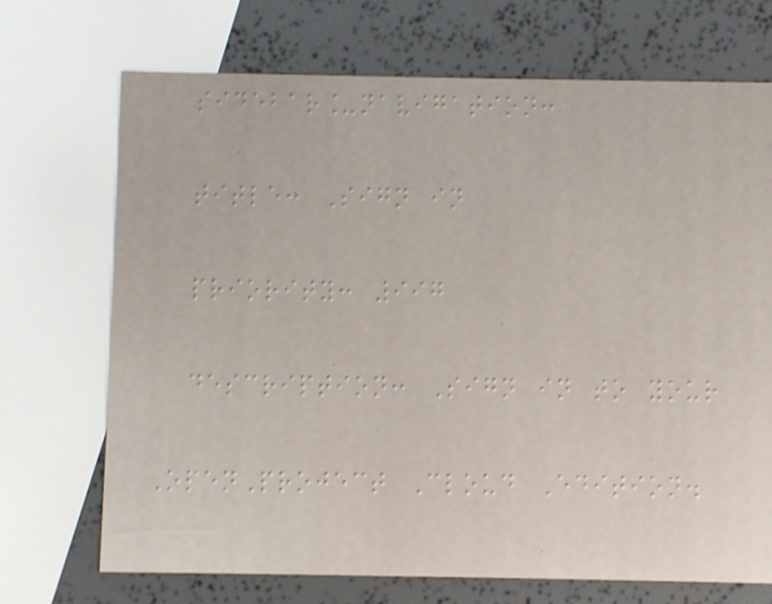sidebar_navigation:
title: Sign in
priority: 997
description: Sign in to your
OpenProject Cloud Edition.
